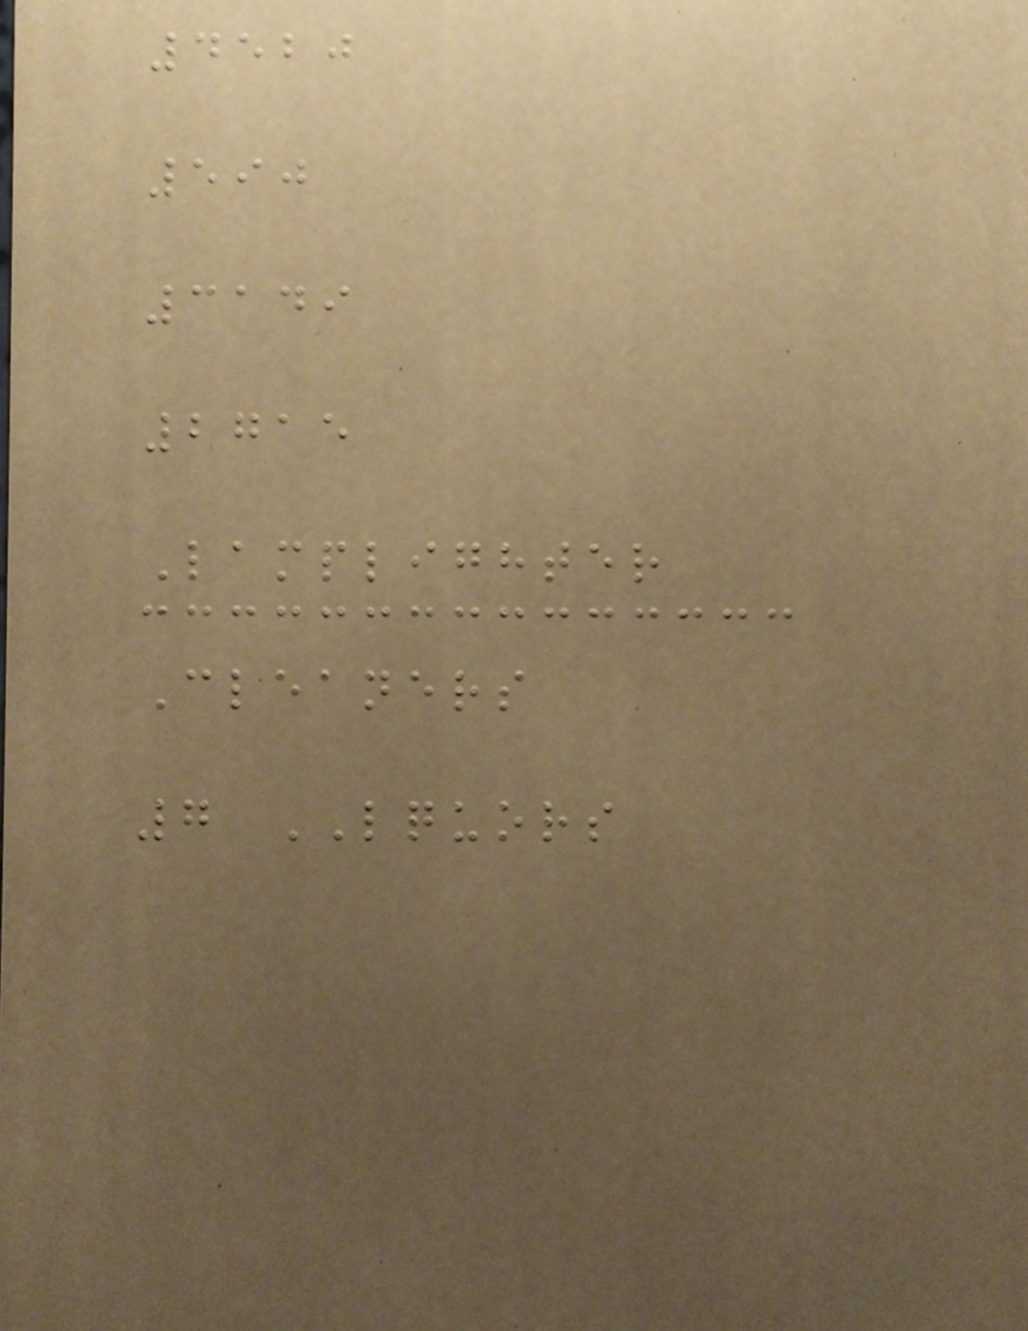4520
590
3149
2715
Lamplighter
Cleaners
7 LQUORS
